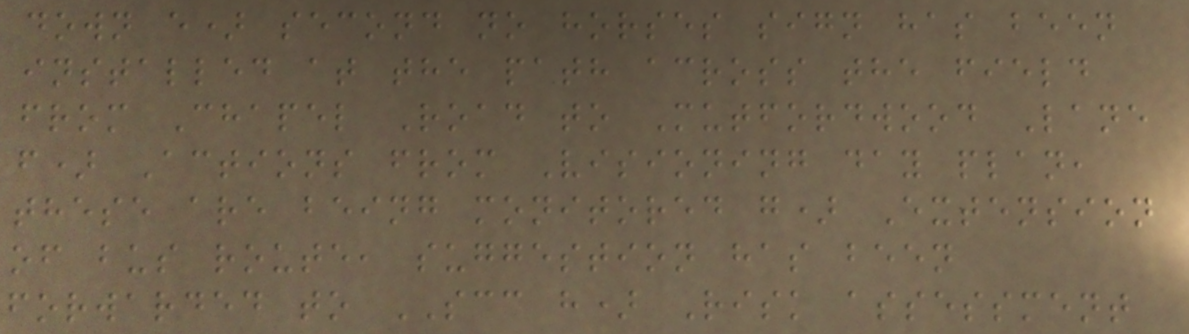down e) second no horses sign has been
installed at the path across the field
from Chapel Road to Mutfordwood Lane
f) Actions from Visioning day plan,
these are being monitored g) Extension
of bus route, suggestion has been
forwarded to SCC h) Risk assessment
